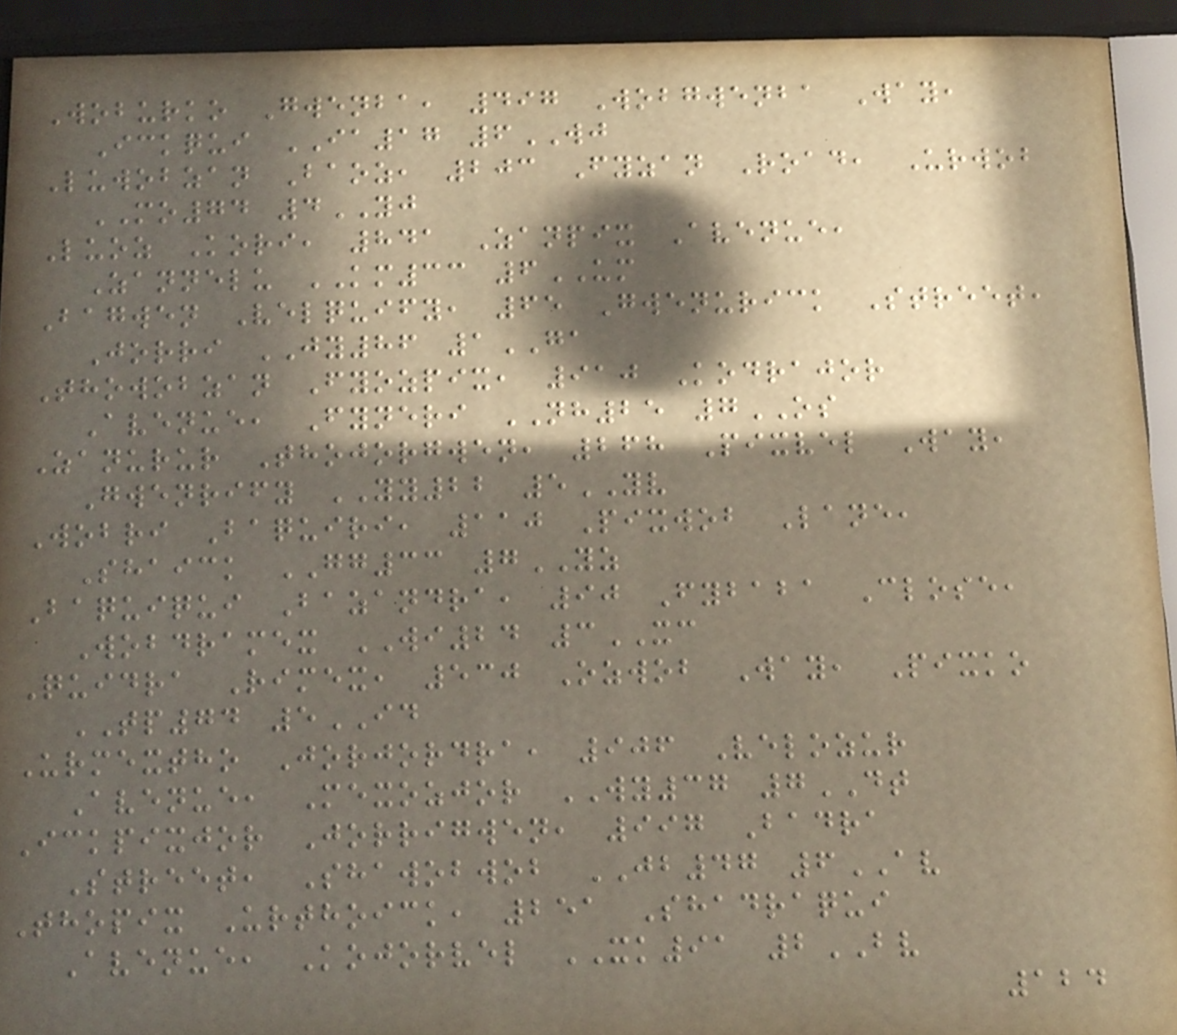Woburko Gwenba, 497 Wobgwenba Way,
Ickqui IA17 6WJ
Luwobzan Baoz, 203 Fyzan Road, Urwob
MO74 4YJ
Luoz Kori, 841 Zanpix Avenue,
Zannelu KM33 6UM
Bagwen Velquify, 65 Gwenurick Street,
Jorri JY86 1GA
Thowobzan Fyozpix, 910 Kodrajor
Avenue, Fyneri NH25 7OS
Zanurur Thojorgwen, 268 Pixvel Way,
Gwenrify YY22 5YV
Wobri Baquiri, 110 Pixwob Lane,
Shaick GG33 7YZ
Baquiqui Bazandra, 90 Fybaba Close,
Wobdramex WI24 3XC
Quidra Rimex, 530 Ozwob Way, Pixko
TP74 5ID
Urmextho Jorjordra, 906 Velozur
Avenue, Mexozjor WY37 7DT
Ickpixjor Jorrigwen, 997 Badra
Street, Shawobwob JB47 6AV
Thopix Urthoick, 251 Shadraqui
Avenue, Kojorvel XK91 2BV
124
